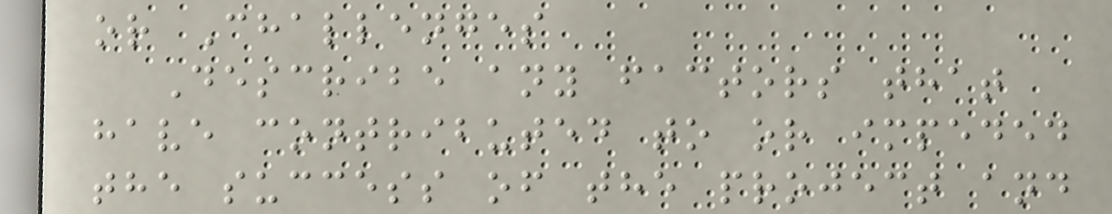or Challenges
Describe any factors that
have contributed to or impeded
the success of the project and
